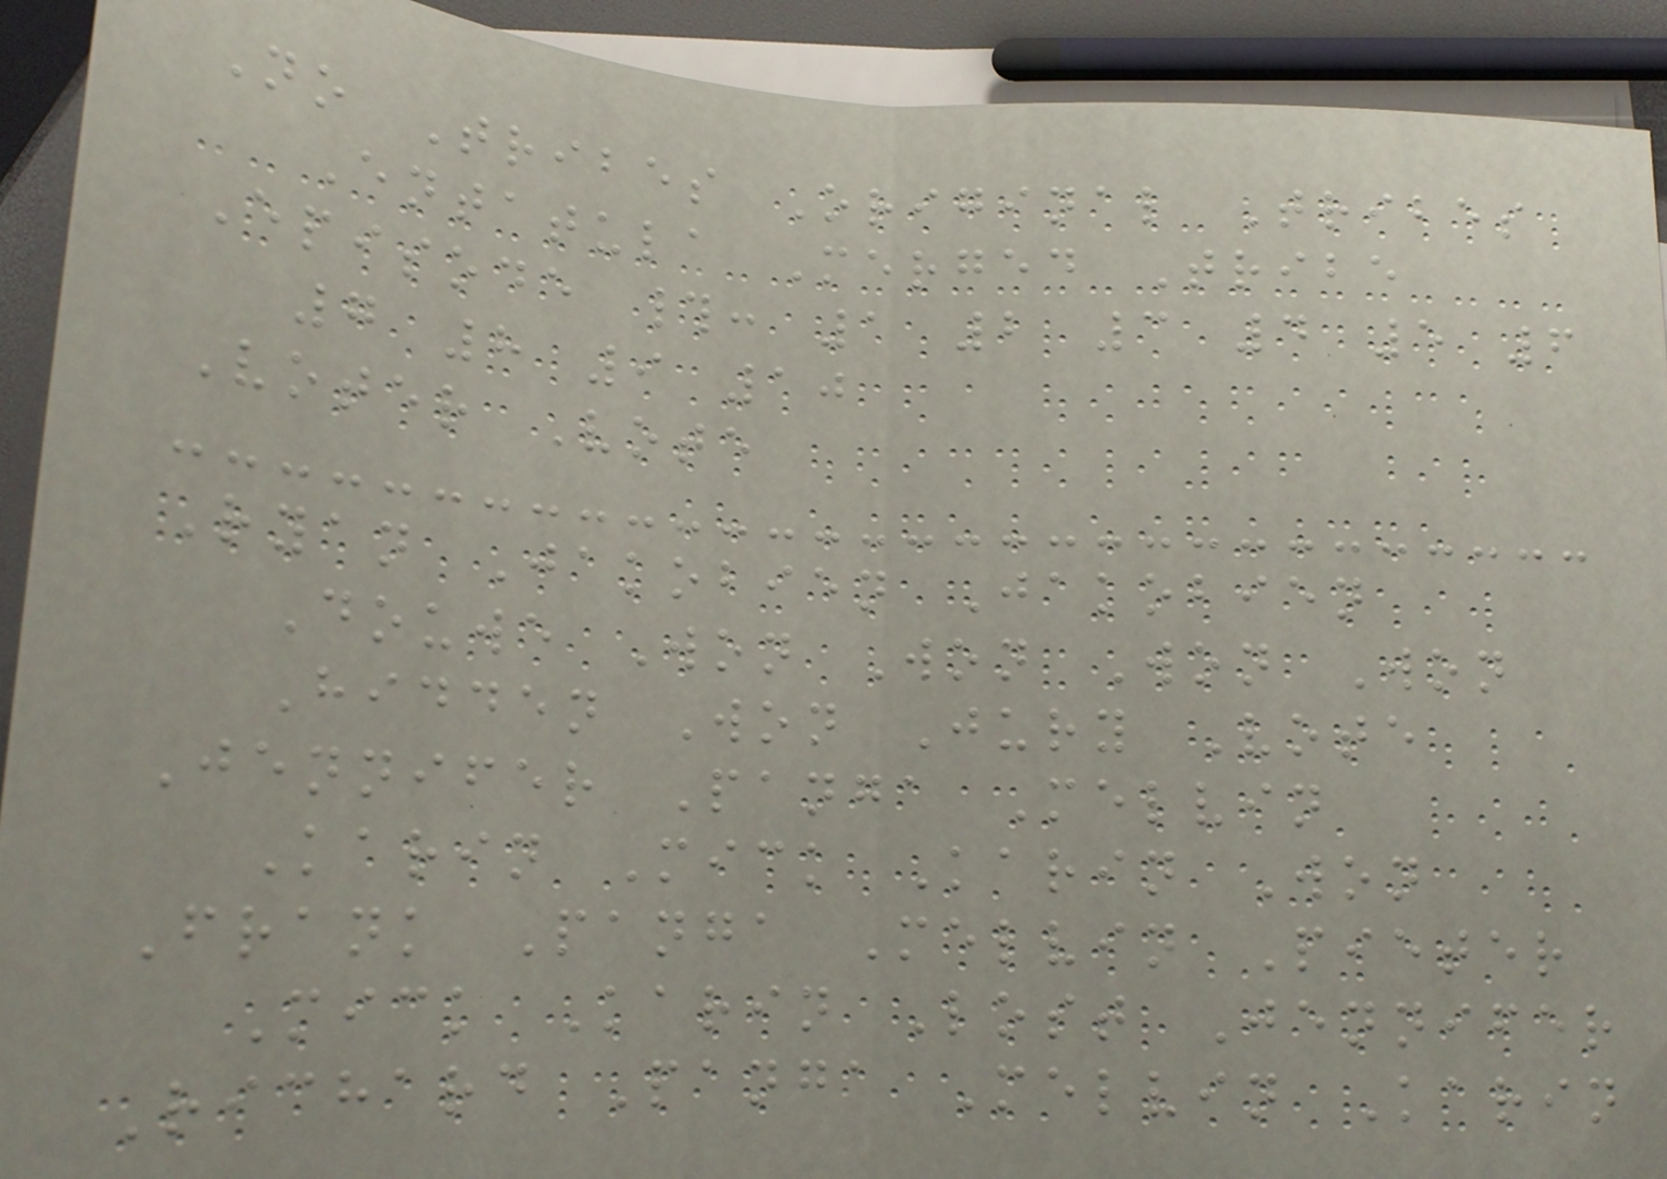No Tribes Original Tribes
Entatula Merged Tribe
Episode #: 1 2 3 4 5 6
7 8 9 10
Voter Vote
Ryan Jakobien Jakobien
Douwe Won Won Won Won
Hidden Won Jury Vote
Jennifer Panga Melvin
Karin Mick Karin Won
Frank Panga Melvin Pieter
Mick Karin Lost Jennifer
Richard Panga Melvin Karin
